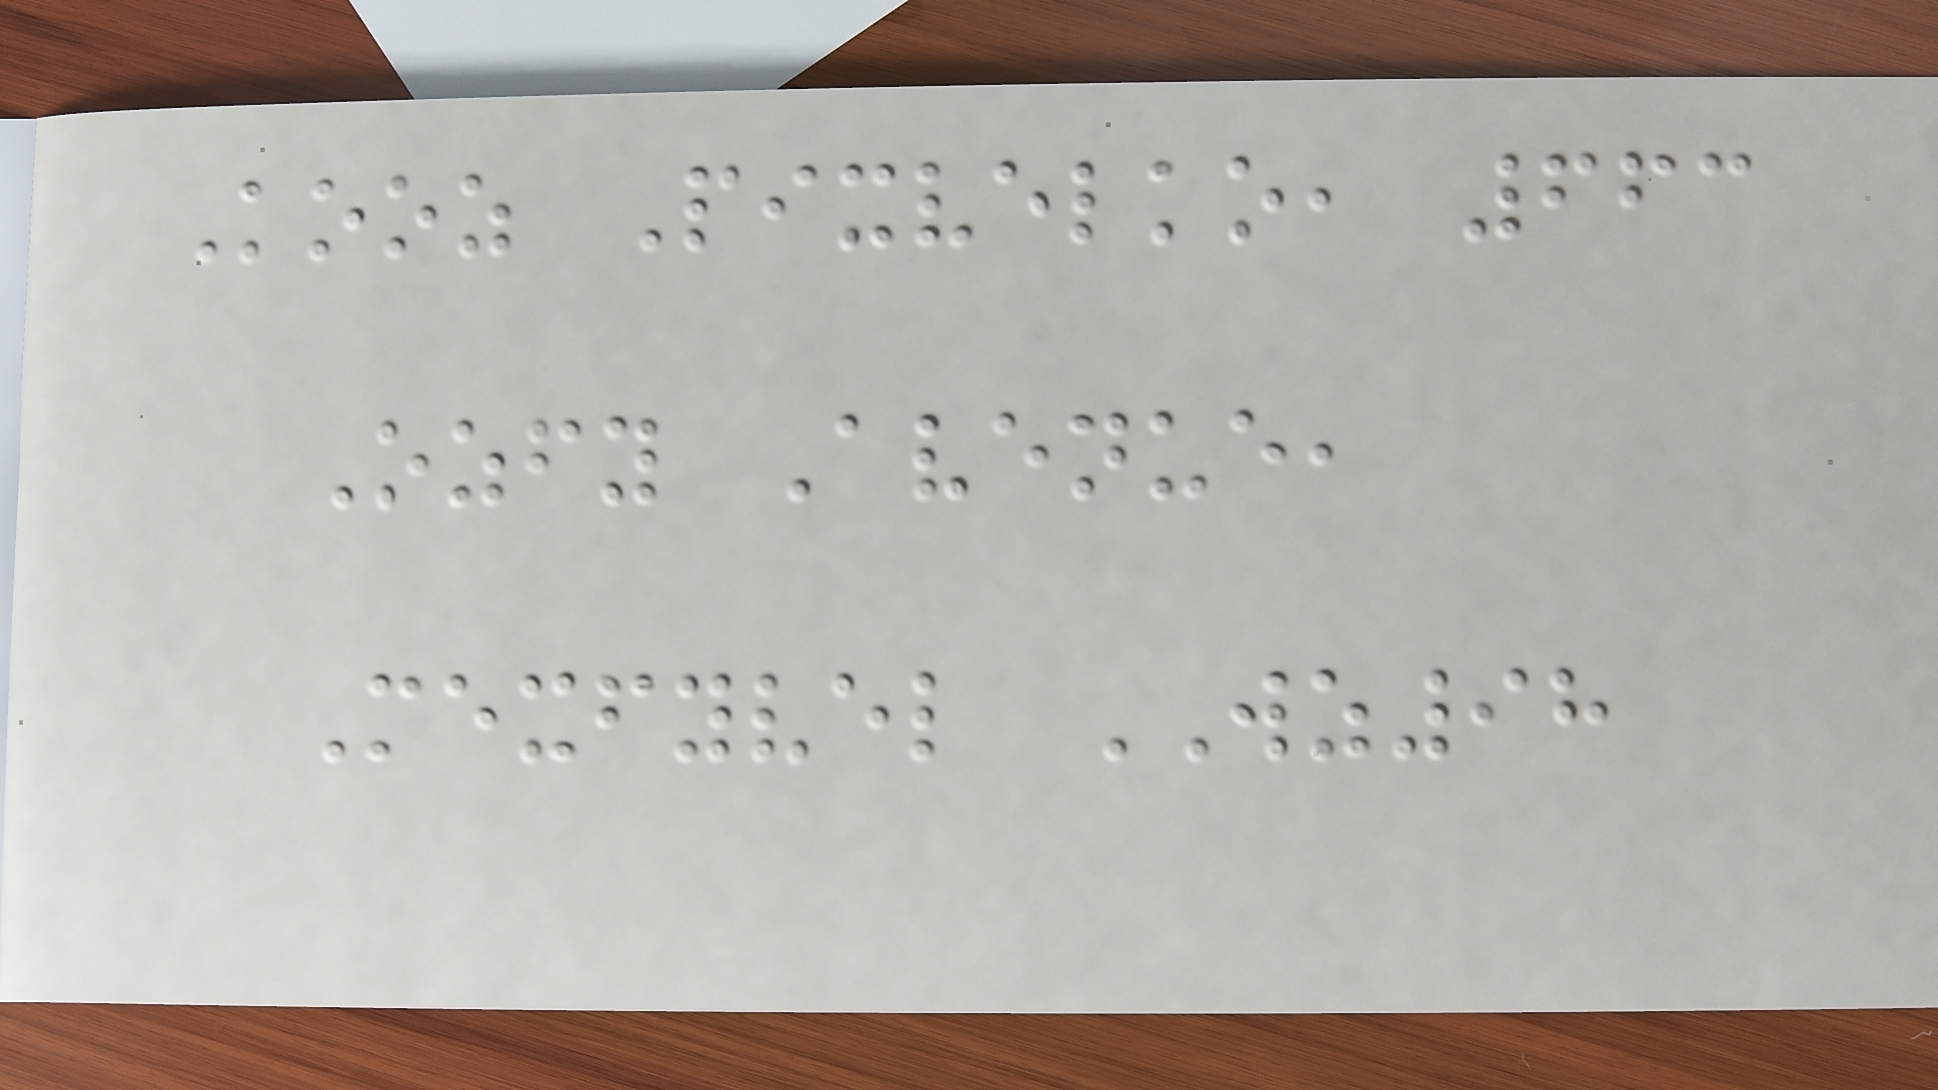Kooz Pixvelko, 663
Ozfy Avenue,
Mexfyvel WZ98
